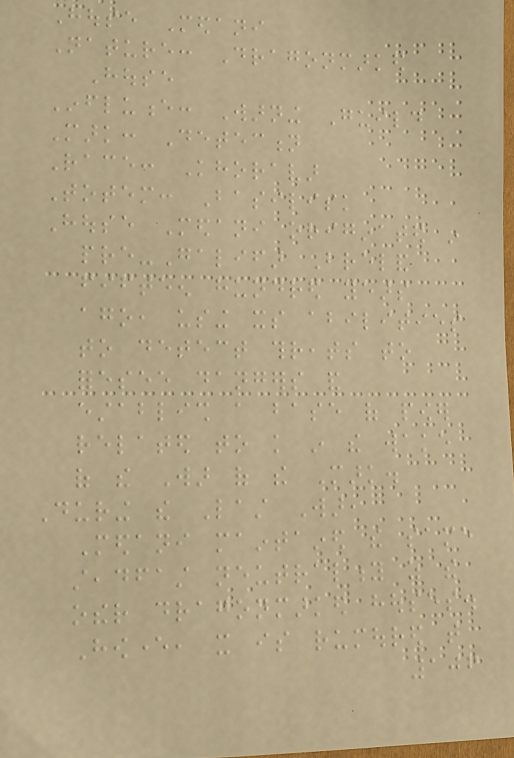House Medani
Nature: Dragonmarked
House
Influence: Warning Guild
Mark: Detection
Race: Khoravar
Totem: Basilisk
House Medani originated in
pre-Galifar Breland
fifteen hundred years
ago, using its abilities
to detect threats to
foresee dangers and
establish a base of power
related to knowledge in the wake
of the War of the Mark.
During the Last War,
Medani maintained the same
steadfast neutrality as the
other dragonmarked houses.
However, it is rumoured that
106
